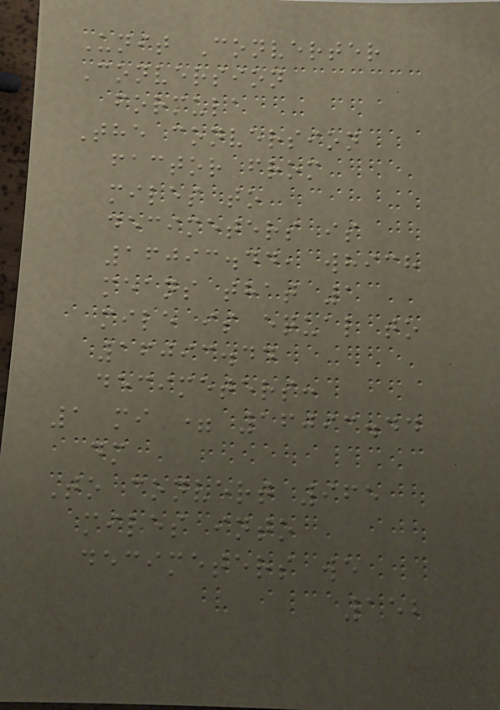Unit Converter
Conversion
formula
The conversion
factor from
miles to
decimeters is
16093.44, which
means that 1
mile is equal to
16093.44
decimeters:
1 mi = 16093.44
dm
To convert 965
miles into
decimeters we
152
